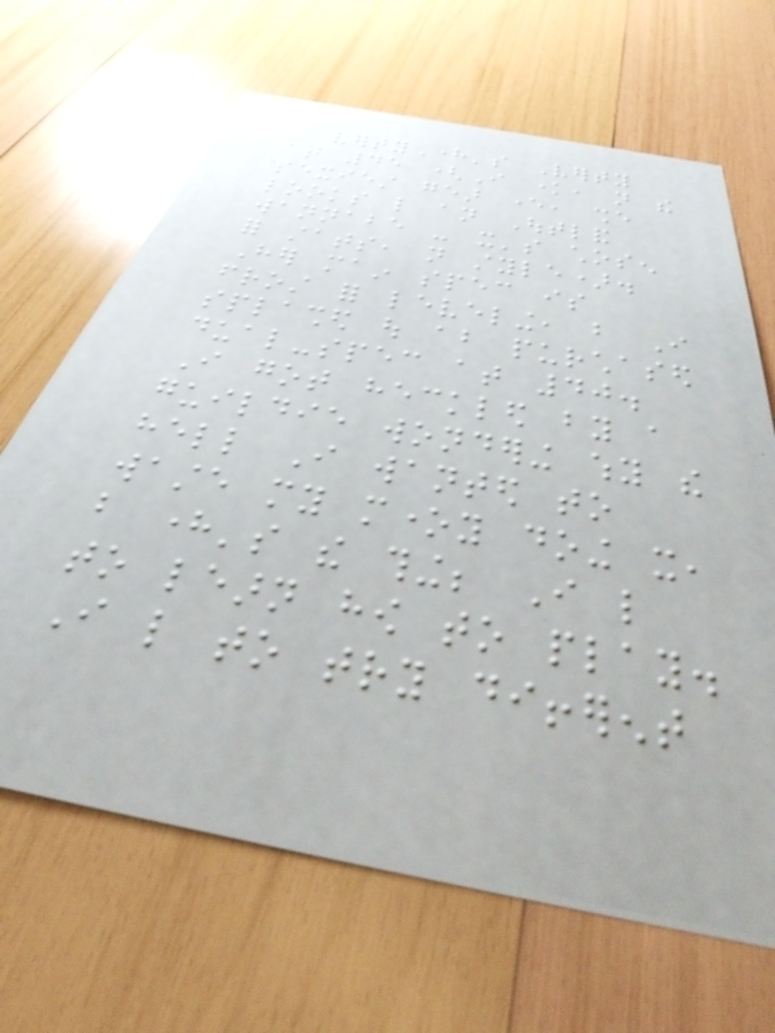vertyHere's Verty
at 45 (I know, not the
sexiest gear ever, she
looks like an Outland
wannabe - it's chosen
for stats, not style).
Her main spec is
frost for leveling, but I
splashed out about purchased
dual-spec at 40.
I got heckled by a
guildie wondering why the
hell I wanted to
waste my money doing it,
but here's the thing; I like
to learn how to play.
I like to try different
